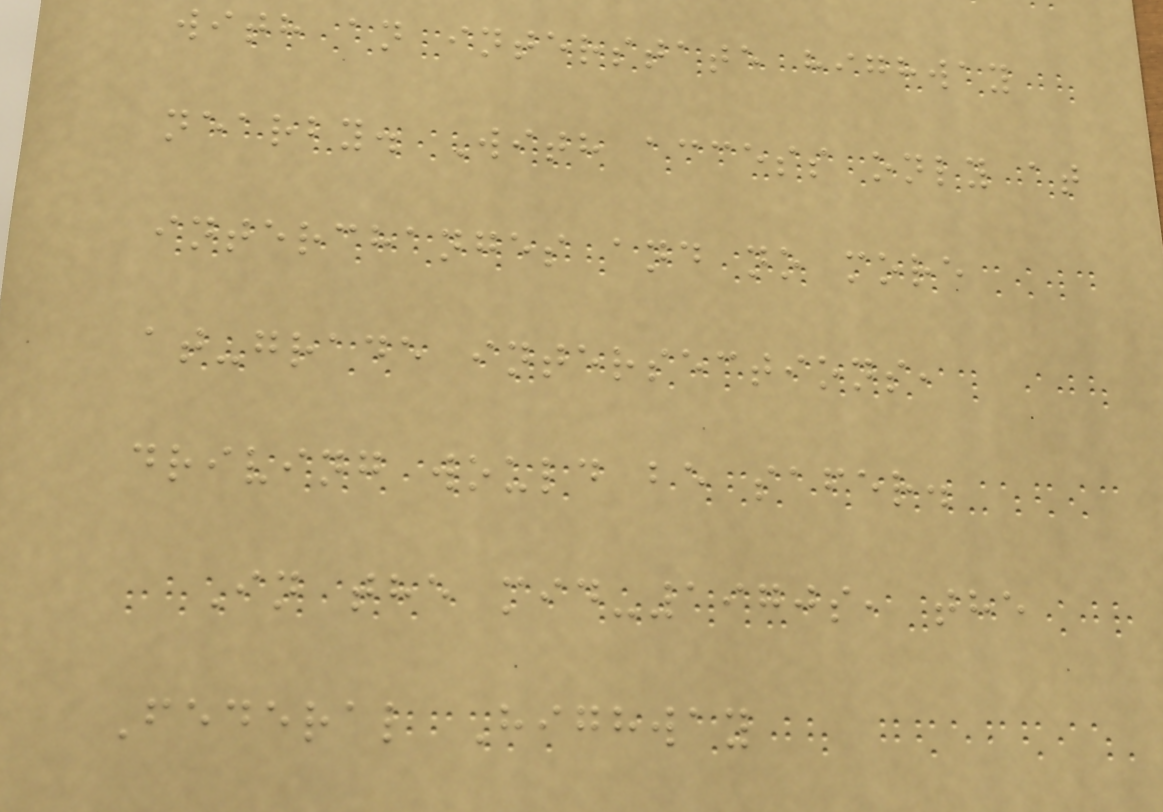with an interstate highway
nearby. With access only at
interchanges and no more
at-grade intersections,
driving would be safer.
In the mid-1970s, the
Federal Highway
